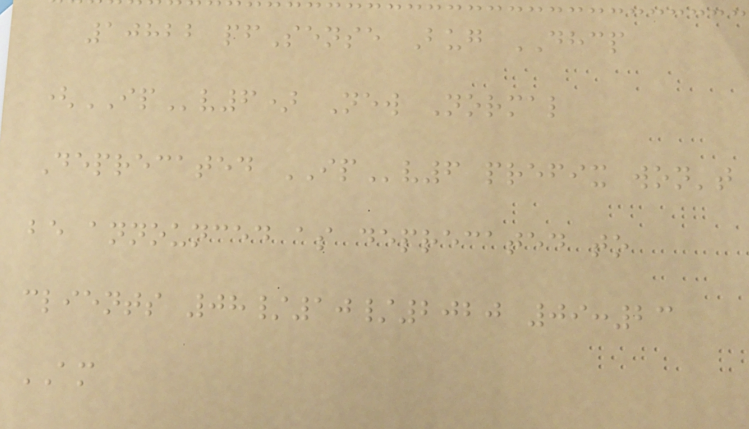10822 pfSense Bug DHCP
(IPv6) New Normal
Deprecated IPv6 prefix won't
be announced as deprecated to
clients 08/10/2020 09:23
AM
